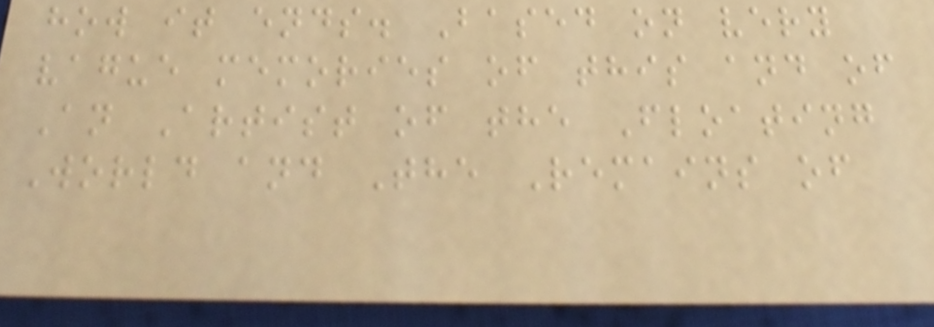how it ends. Based on very
vague memories of this and of
An Artist of the Floating
World and The Remains of
